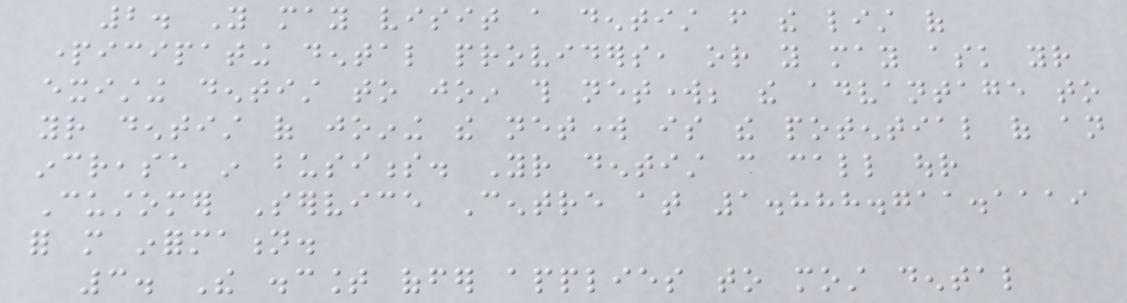2. You may visit a dentist from the list of
participating dental providers, or you may ask your
existing dentist to join this network; the advantage to
your dentist of joining the network is the potential of an
increase in business. Your dentist can call our
Customer Service Centre at 1.888.711.1119
for more information.
3. The discount offer applies to most dental
